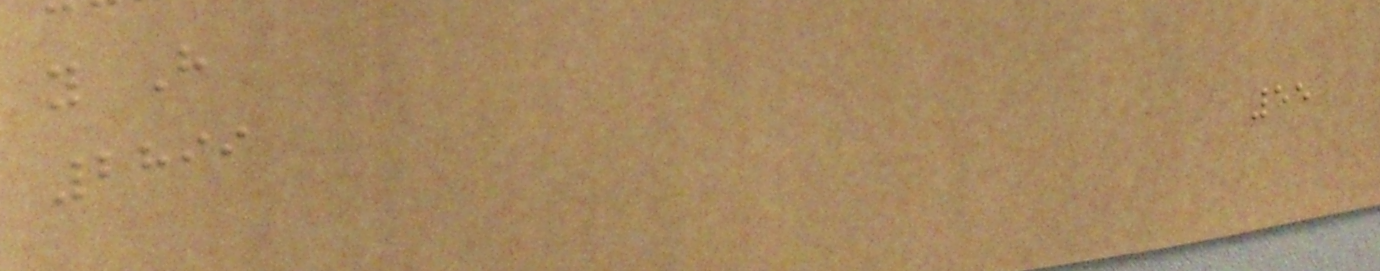y H
2899
55
